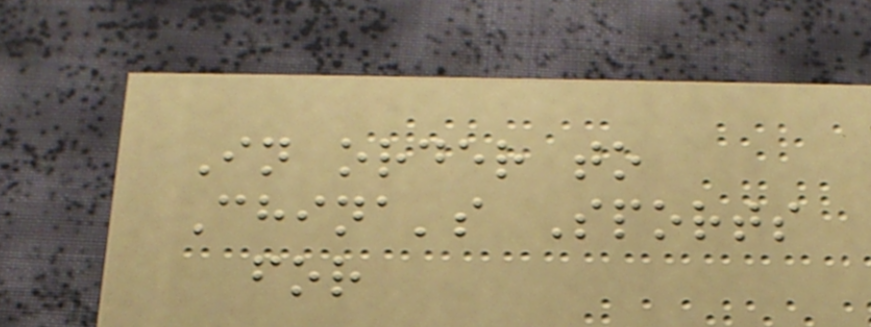In order to
China's Sports
for
